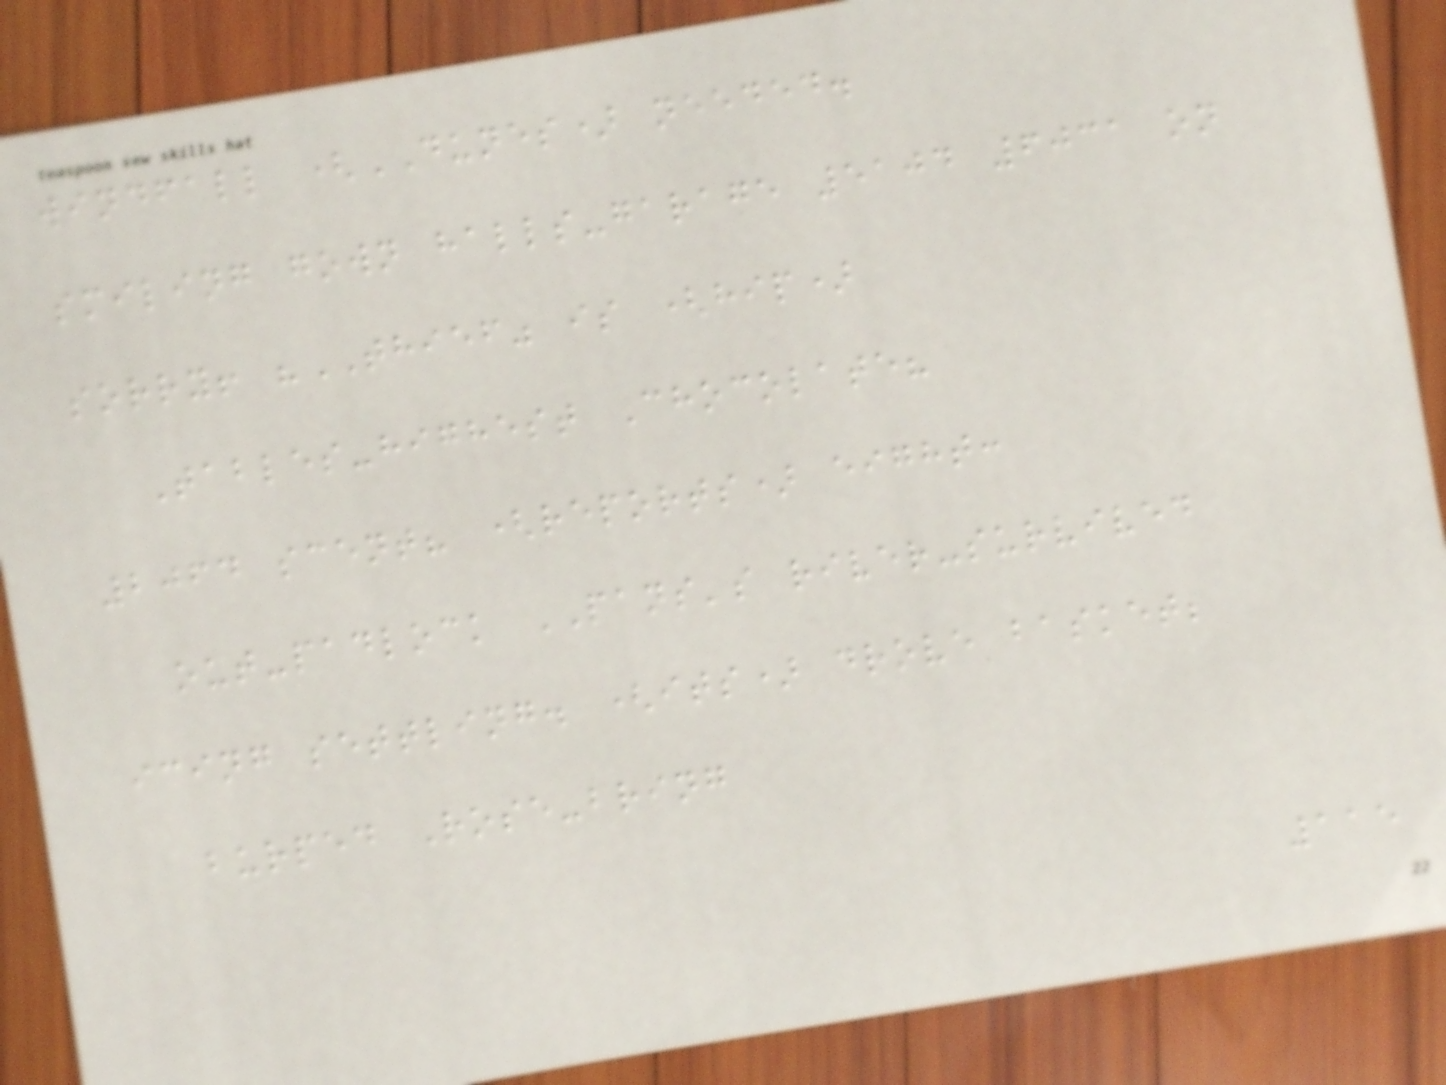windfall (DUNES) needed.
smiling gown halls-garage 5104 6031 on
sorry! "THIEF" is (hip)
Tables-highest Chocolate?
2064 scent? (reports) eight:
out-padlock PANS's river-survived
icing settling. (its) drove basket;
burped Rose-bring
115
